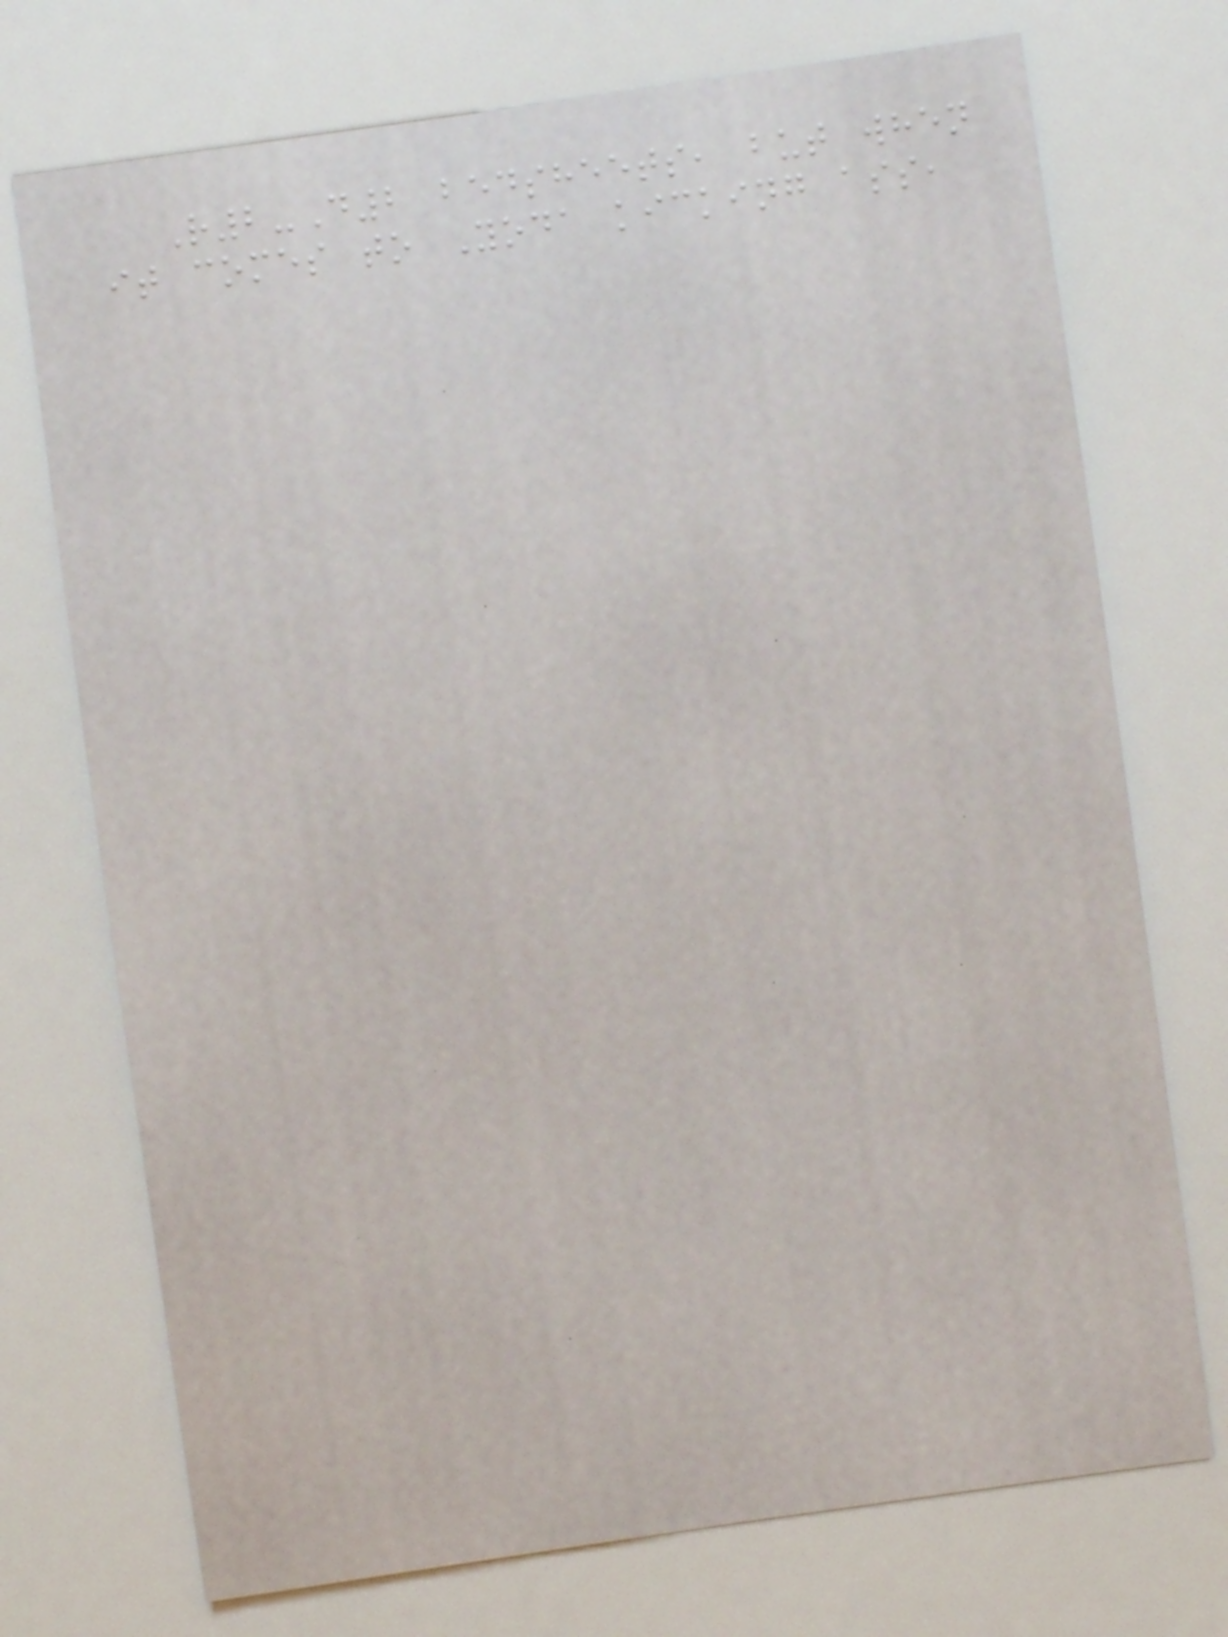R2-D2 bedsheets, but when
it comes to Yoda kicking ass,
